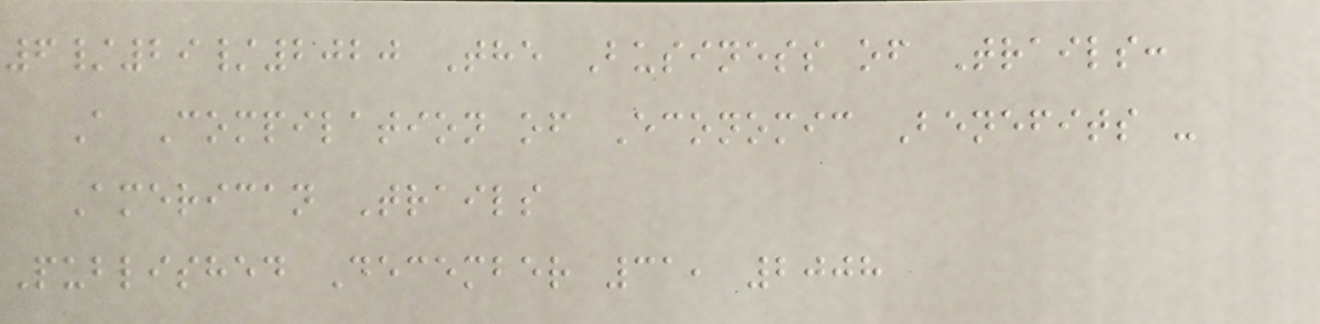6/29/2020 The Business of Trails:
A Compilation of Economic Benefits -
American Trails
Published December 31, 2008
